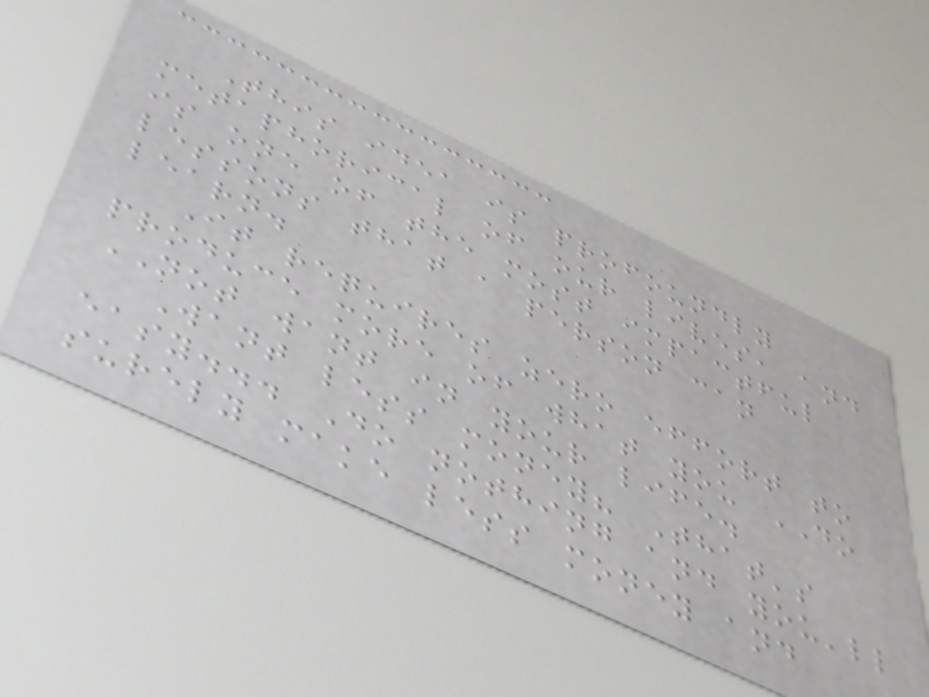This idea is profoundly
metaphorical of our lives, and
is one of the most impactful
lessons that a person can
learn.
It requires zero effort to
produce more of what you DO
NOT want in your life.
Want less money? That's
easy... Do nothing and you'll
surely make less money and
